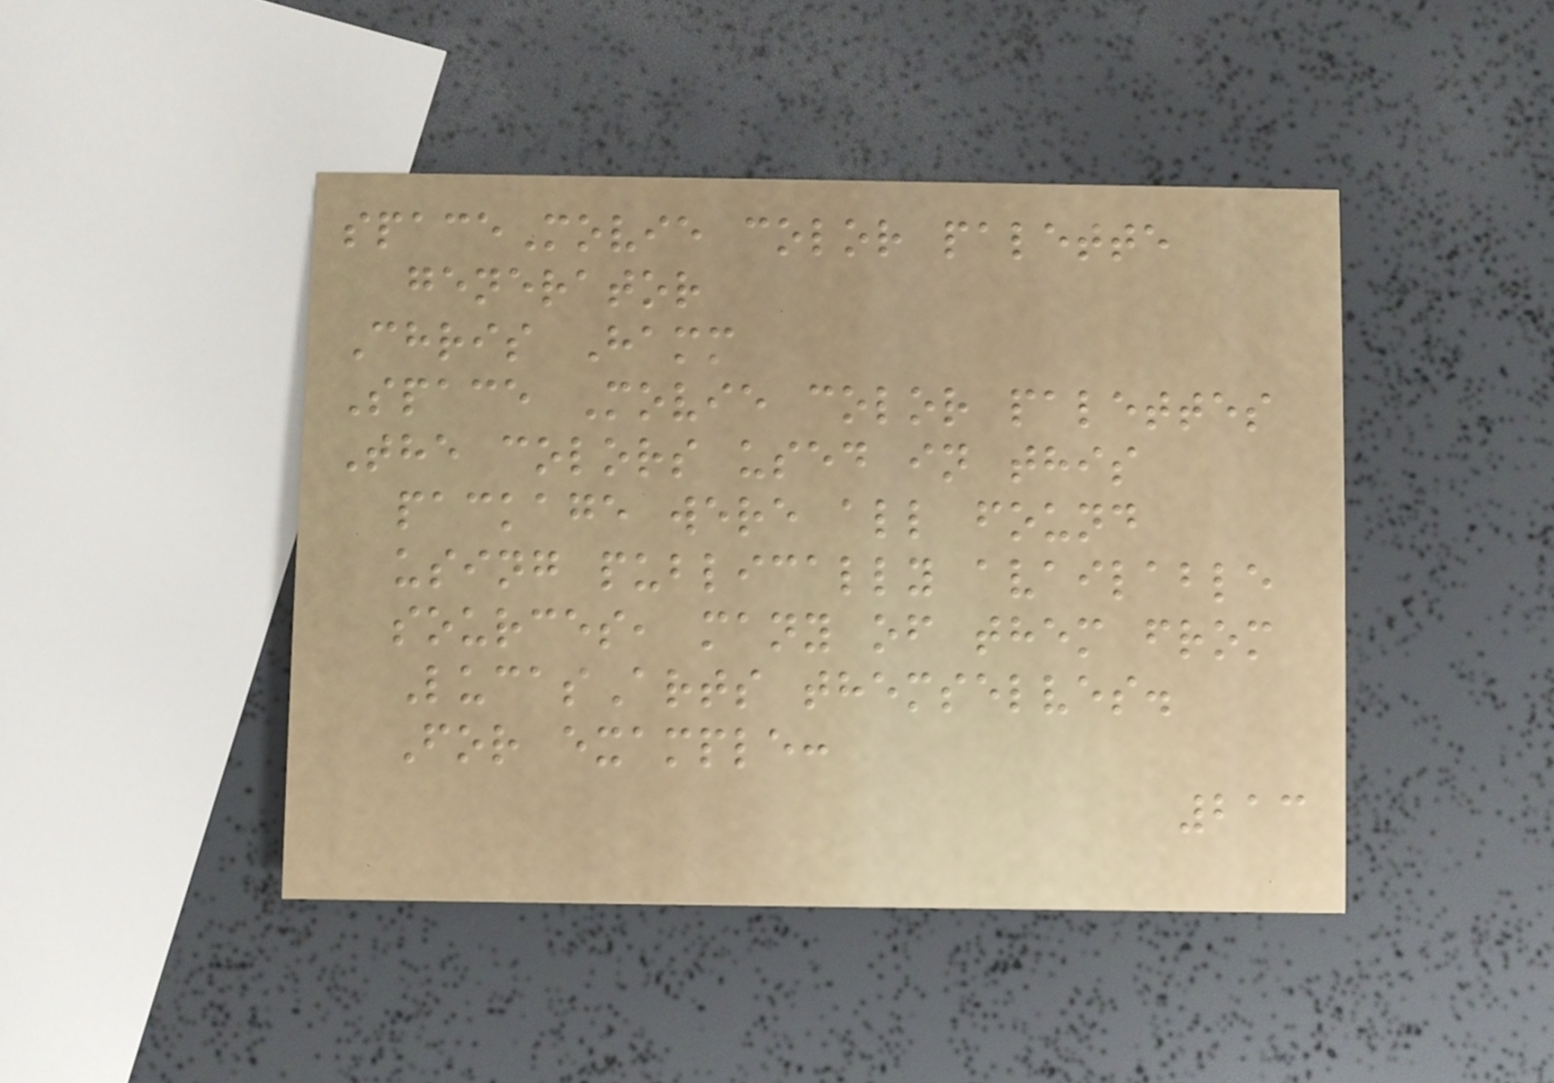spaceMovie color palette
generator
Chris Hamm
Space Movie color palettes
The colors used in this
package were all found
using publically available
sources, many of them from
LucasArts themselves.
For example:
213
